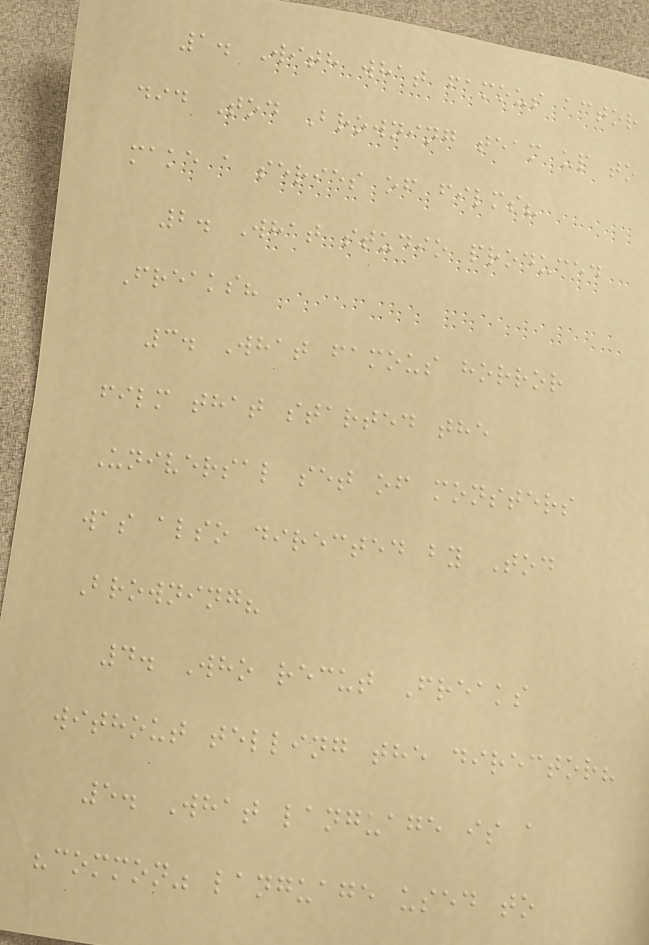1. With what famous actor
did Tod Browning team up to
make a series of films?
2. What studio produced
Freaks?
3. What famous horror
film that started the
Universal set of monsters
was also directed by Tod
Browning?
4. Who recut Freaks
without telling the director?
5. What language is a
"common" language used to
